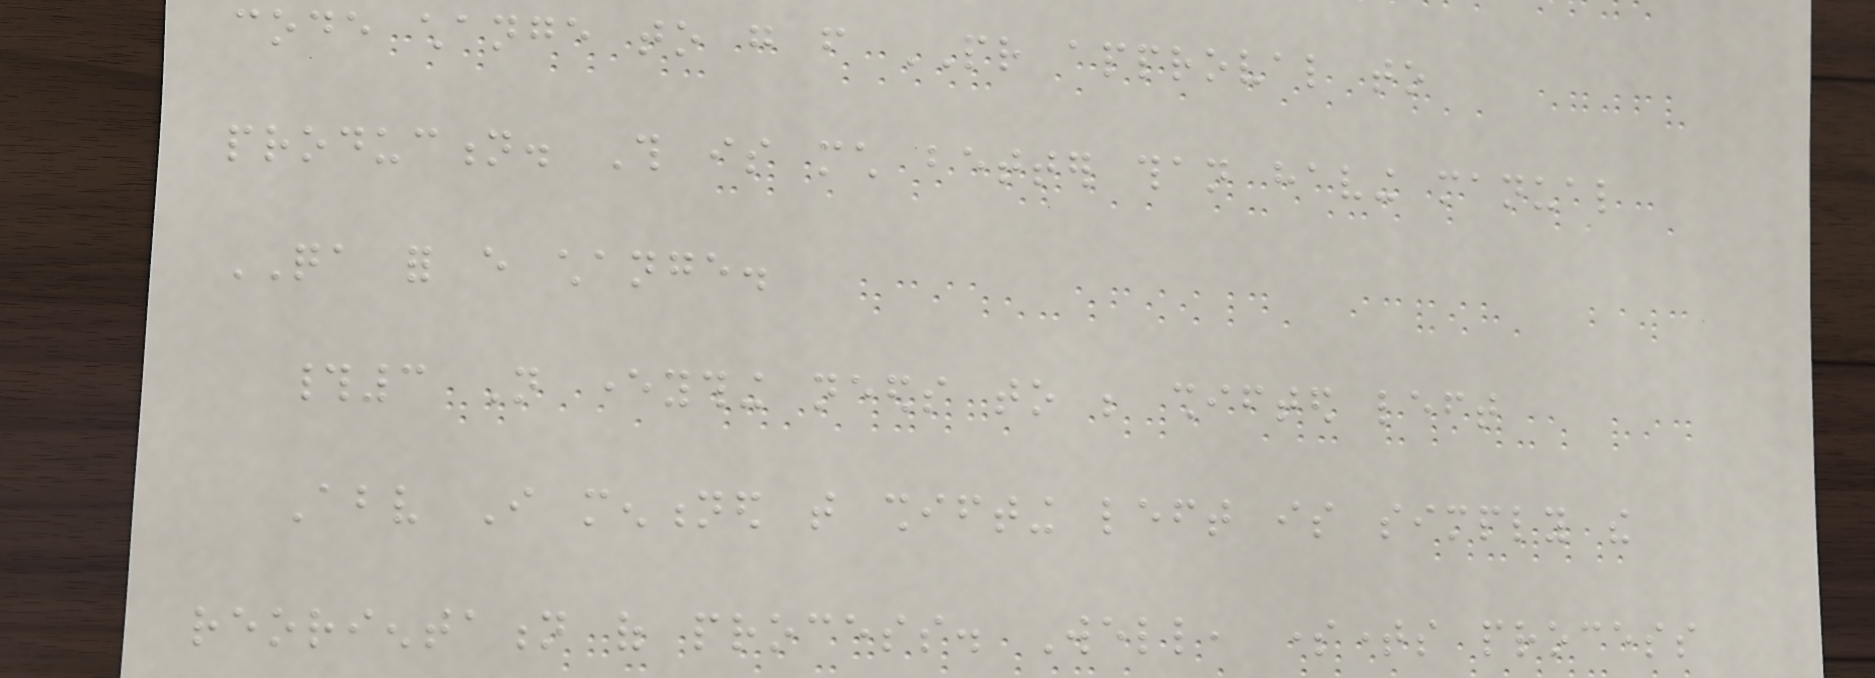code change to go from PR approval to
production. This is much better than having manual
QA for every change.
#3 Not everything needs to be shifted left
Above I mentioned that shifting left is simply the
reorientation of process. Well, sometimes process
